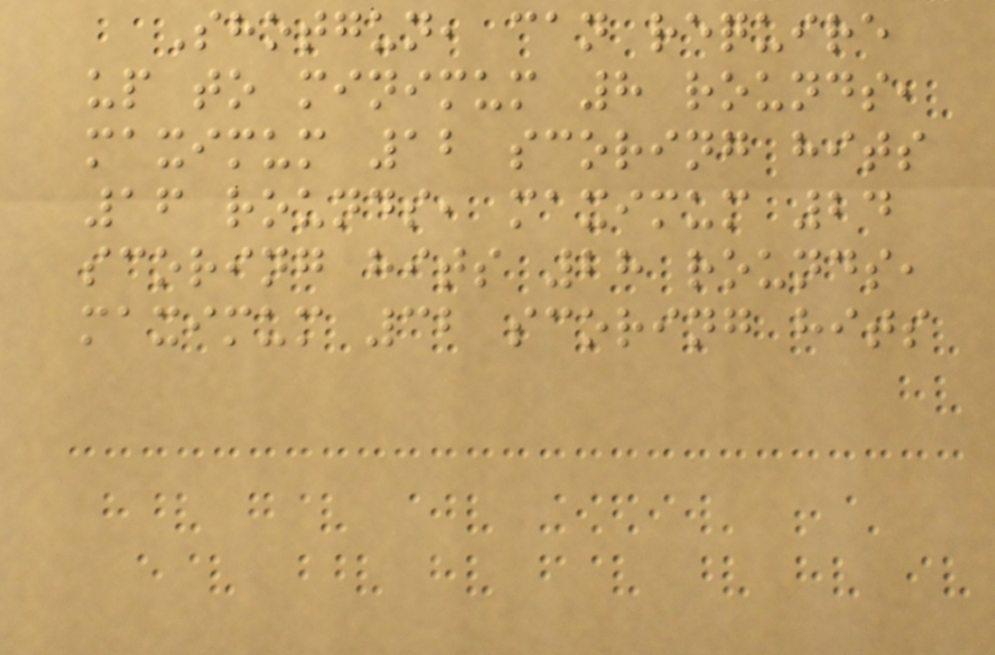Shotgun, can require
up to minimum 8 rounds,
maximum 12 scoring hits
16 rounds, maximum 24
scoring hits 28 rounds,
maximum 32 scoring hits
